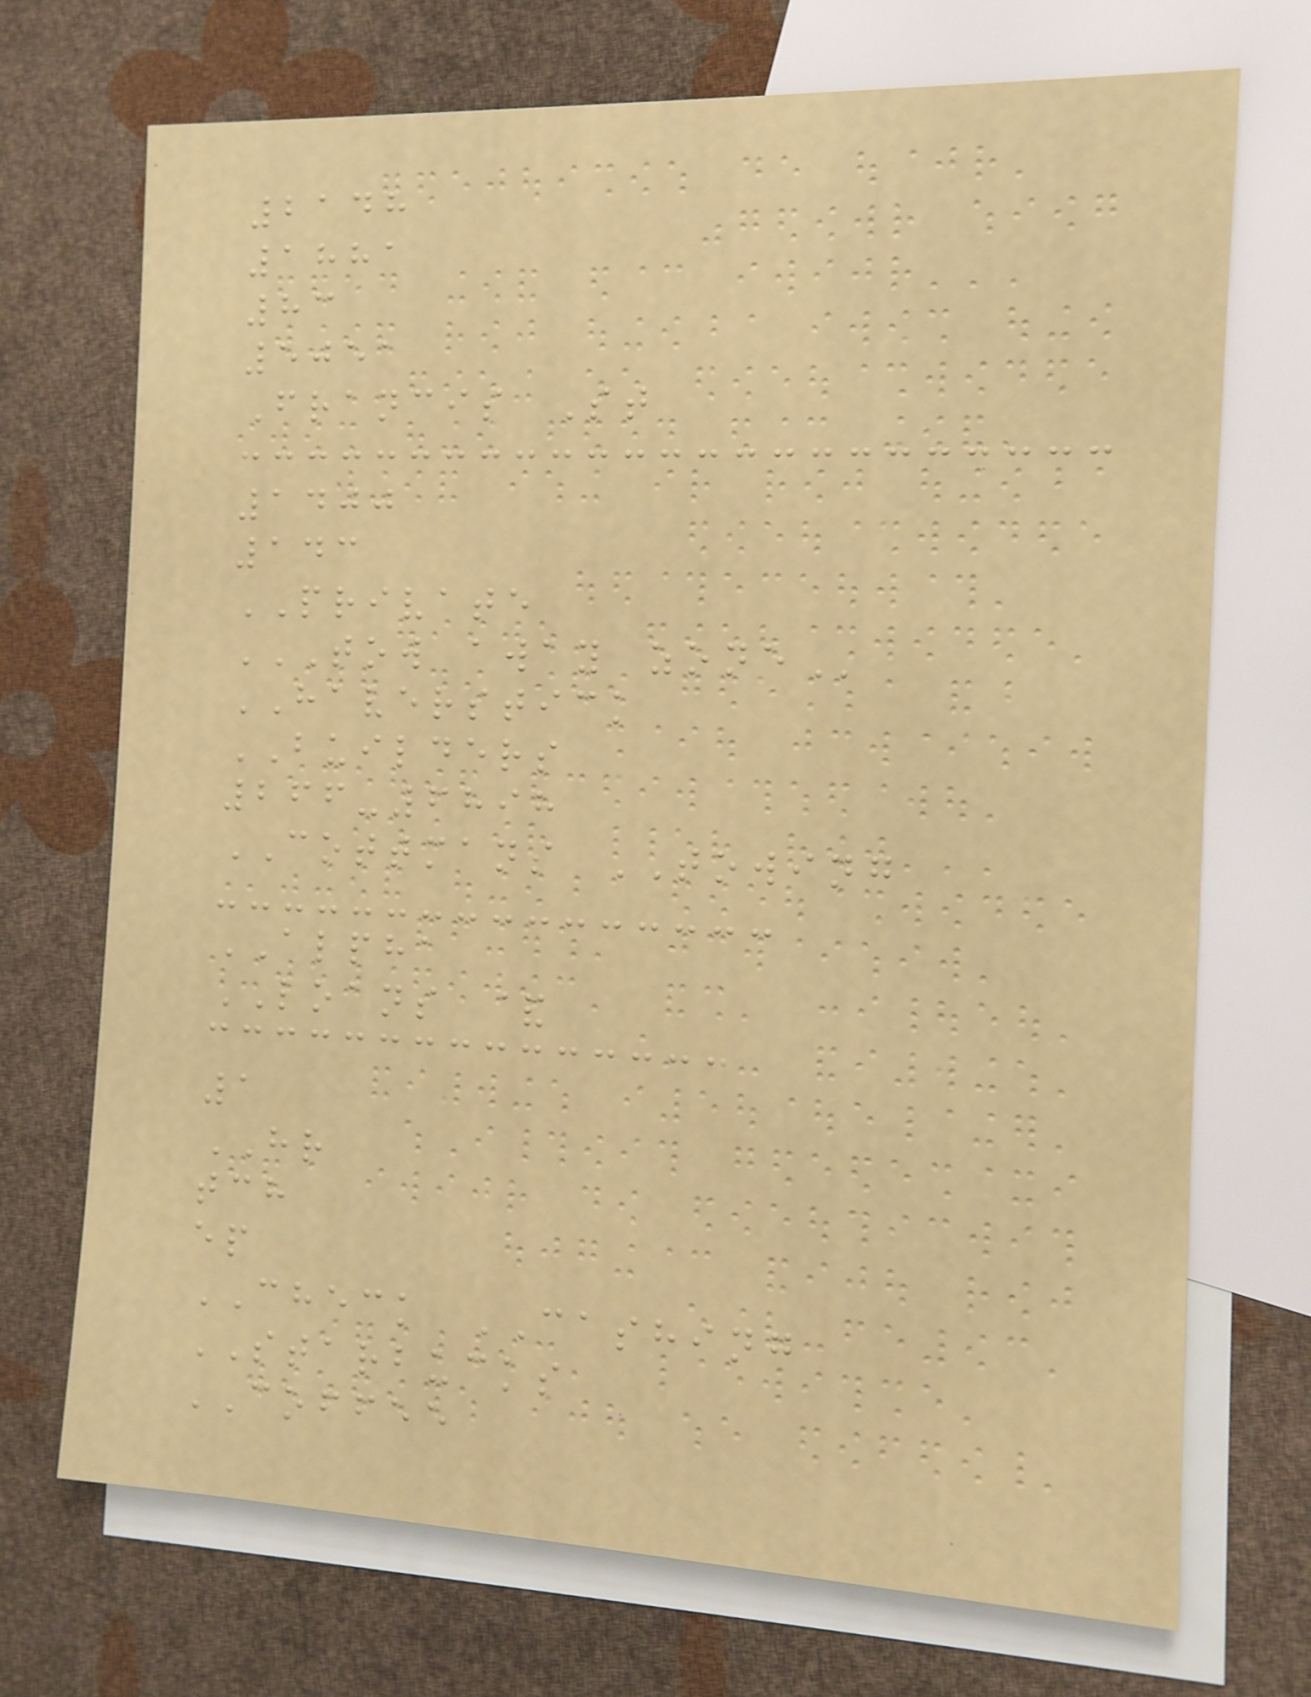2148
1881
83
5051
Francis St
1400
143
PRIVATE
TOW AWAY ZONE
HAVERSTICK
BUILDERS
266-6898
COTTMANS TOWING
ALPHA
LOANS &
1
HR
tch
ep
CHECK CASHING
STARBUCKS
COFFEE
